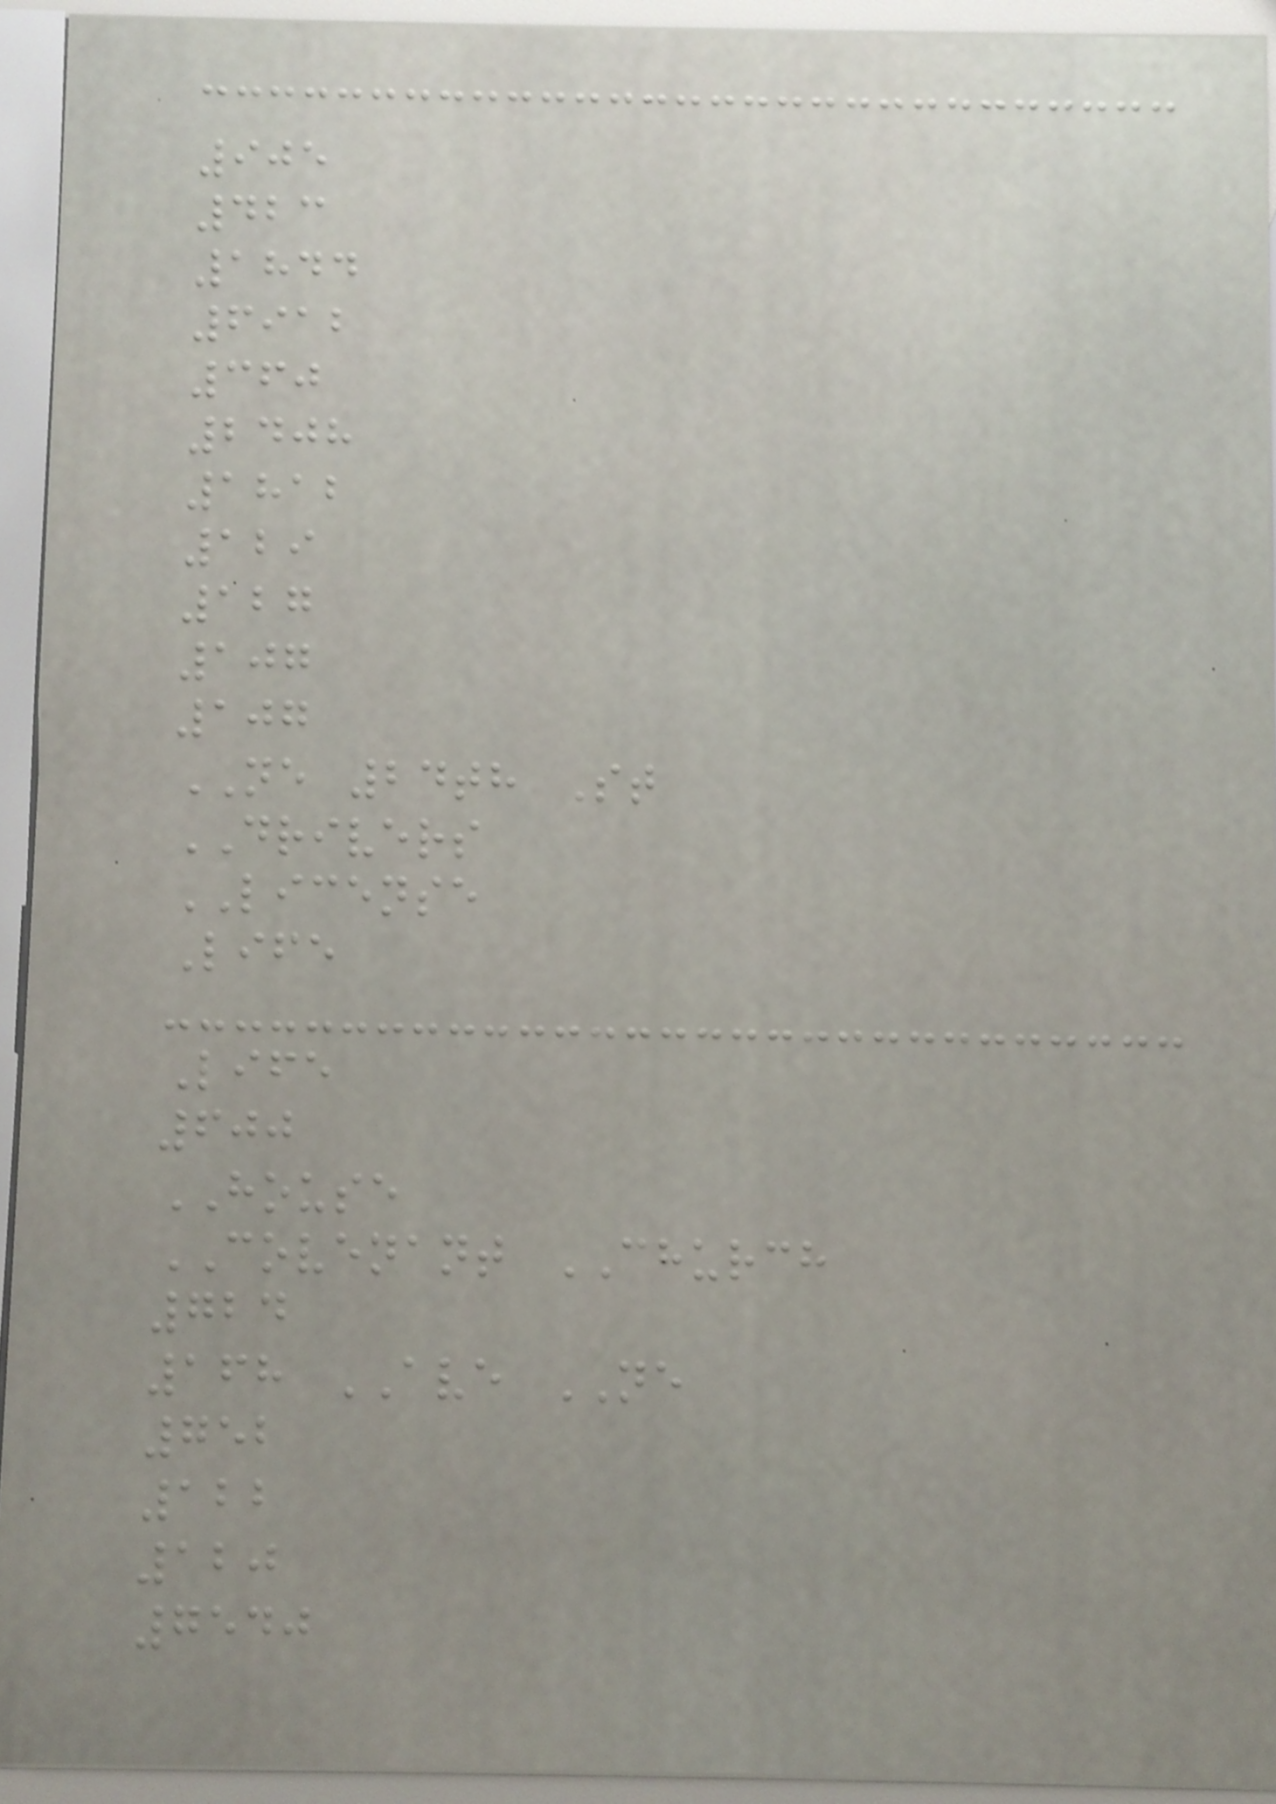905
423
1844
6912
360
2408
1812
129
127
107
107
NE 24th St
DRIVERS
LICENSE
Life
Life
600
HOUSE
COVENANT CHURCH
724
168 AVE NE
752
122
120
7540
